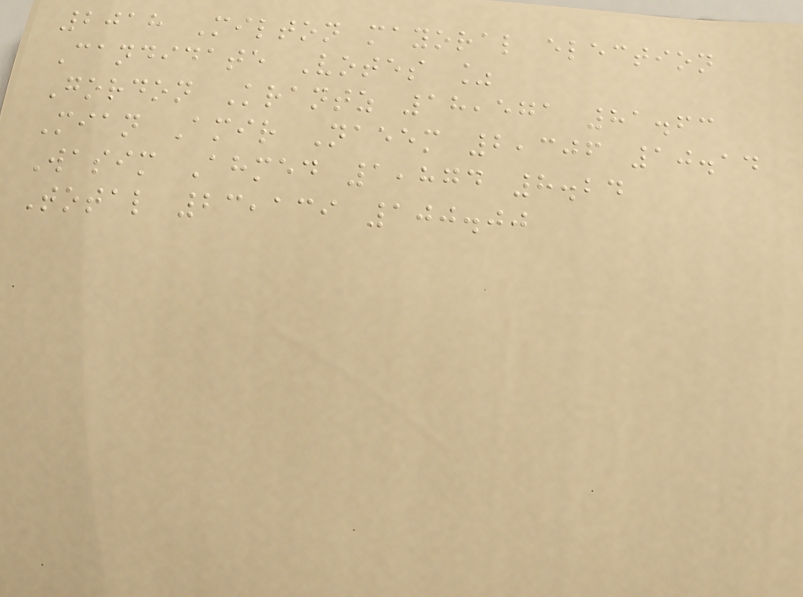2018 Milton mayoral election
Candidate Votes %
Gordon Krantz 18,571 81.63
Mian Amir Naeem 2,306 10.14
Wasim Ahmed 1,874 8.24
Total 23,139 100.00
